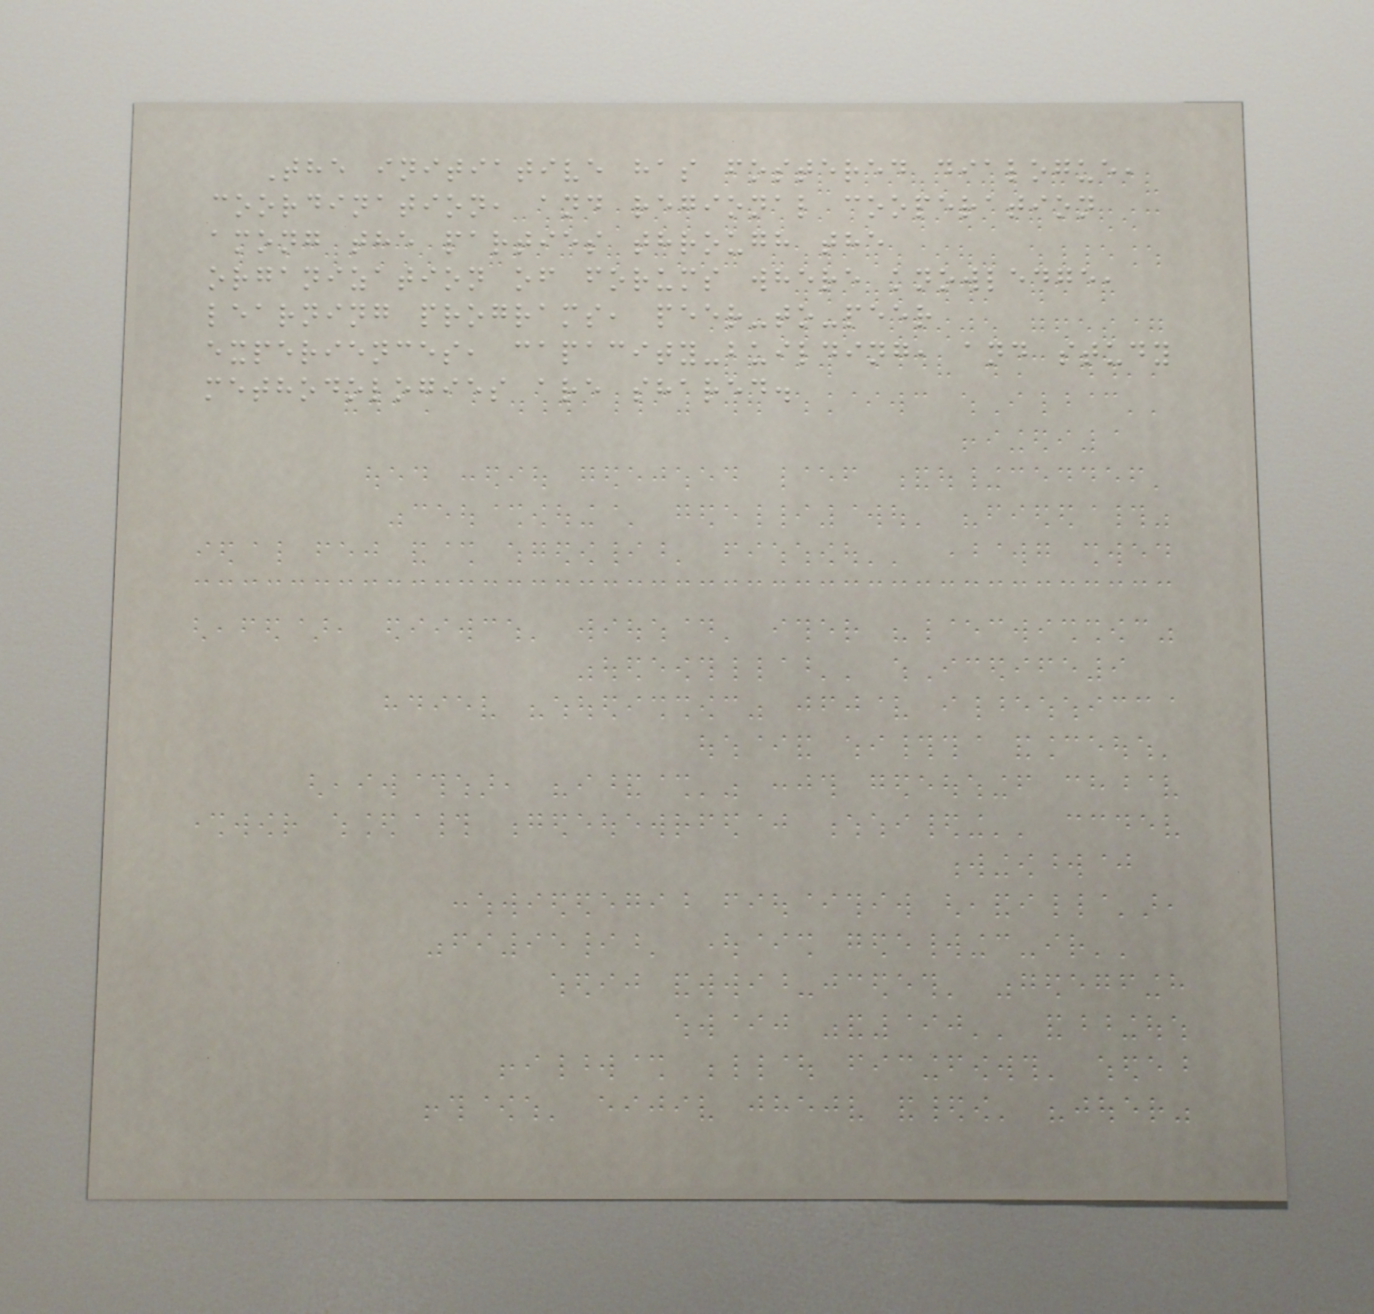The initiative has fostered dialogue,
coordination, and regional cooperation
among the parties through the
organization of forums where knowledge,
learning programs, peer-to-peer
experiences, capacity-building, and study
methodologies are shared.
